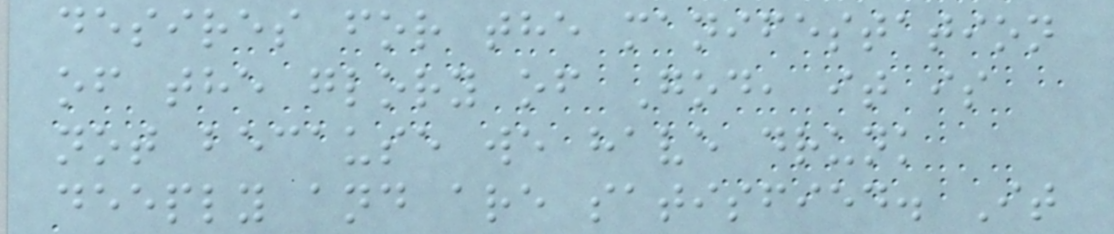desires for the manifestation
of the glory of God, it is
not because we have drunk
deeply and are satisfied. It
